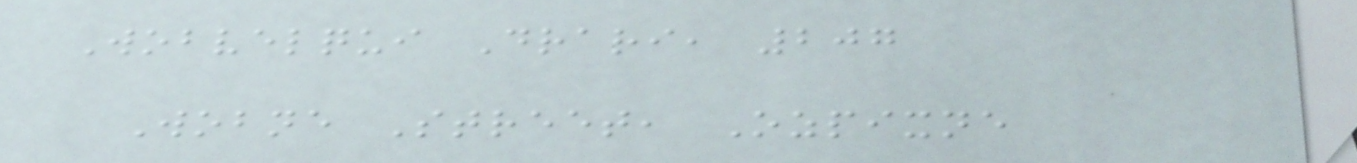Wobvelqui Drari, 207
Wobne Street, Ozpixne
